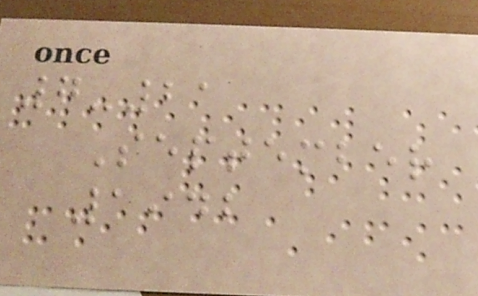7-21
September
1942
